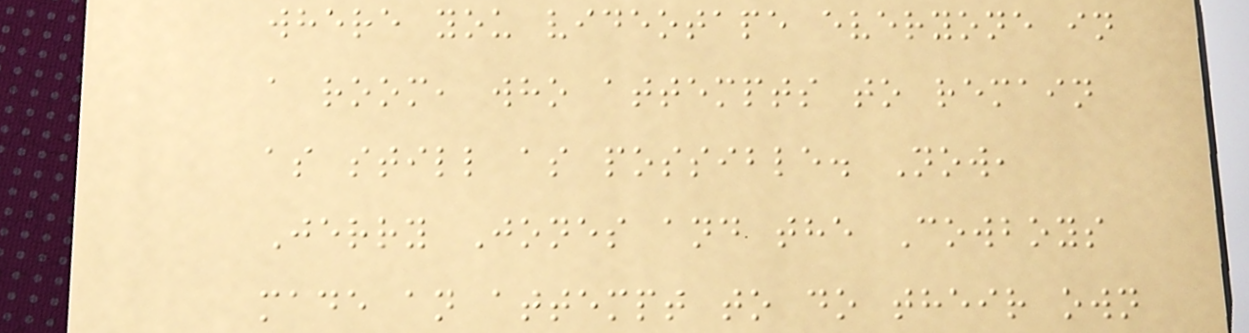where you videotape everyone in
a room, who attempts to remain
as still as possible. Now,
Jerry Jones and the Cowboys
made an attempt to do their own
